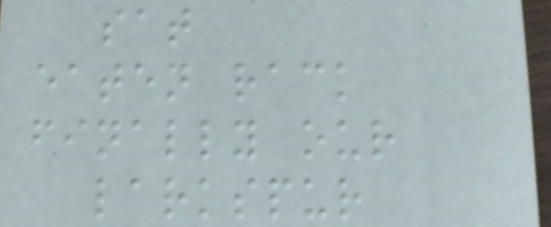sat
eaten rack
finally our
larkspur
